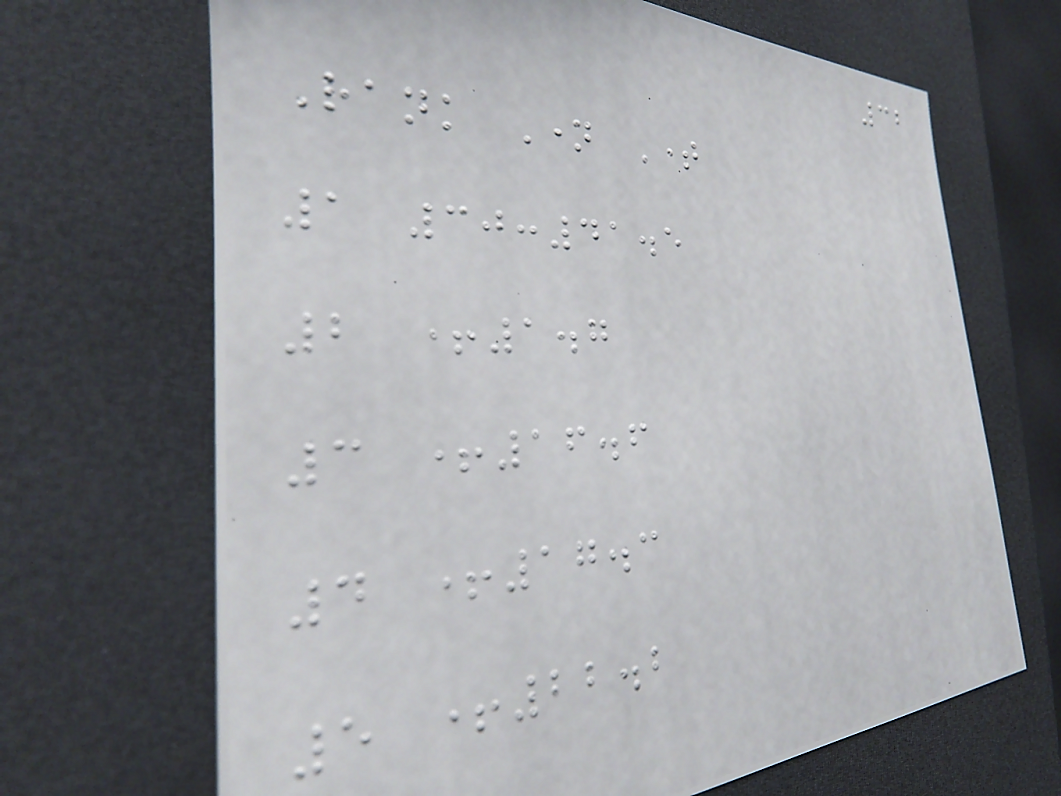32
Rank Name Time
1 30:41.5
2 +1.7
3 +16.6
4 +17.3
5 +22.2
